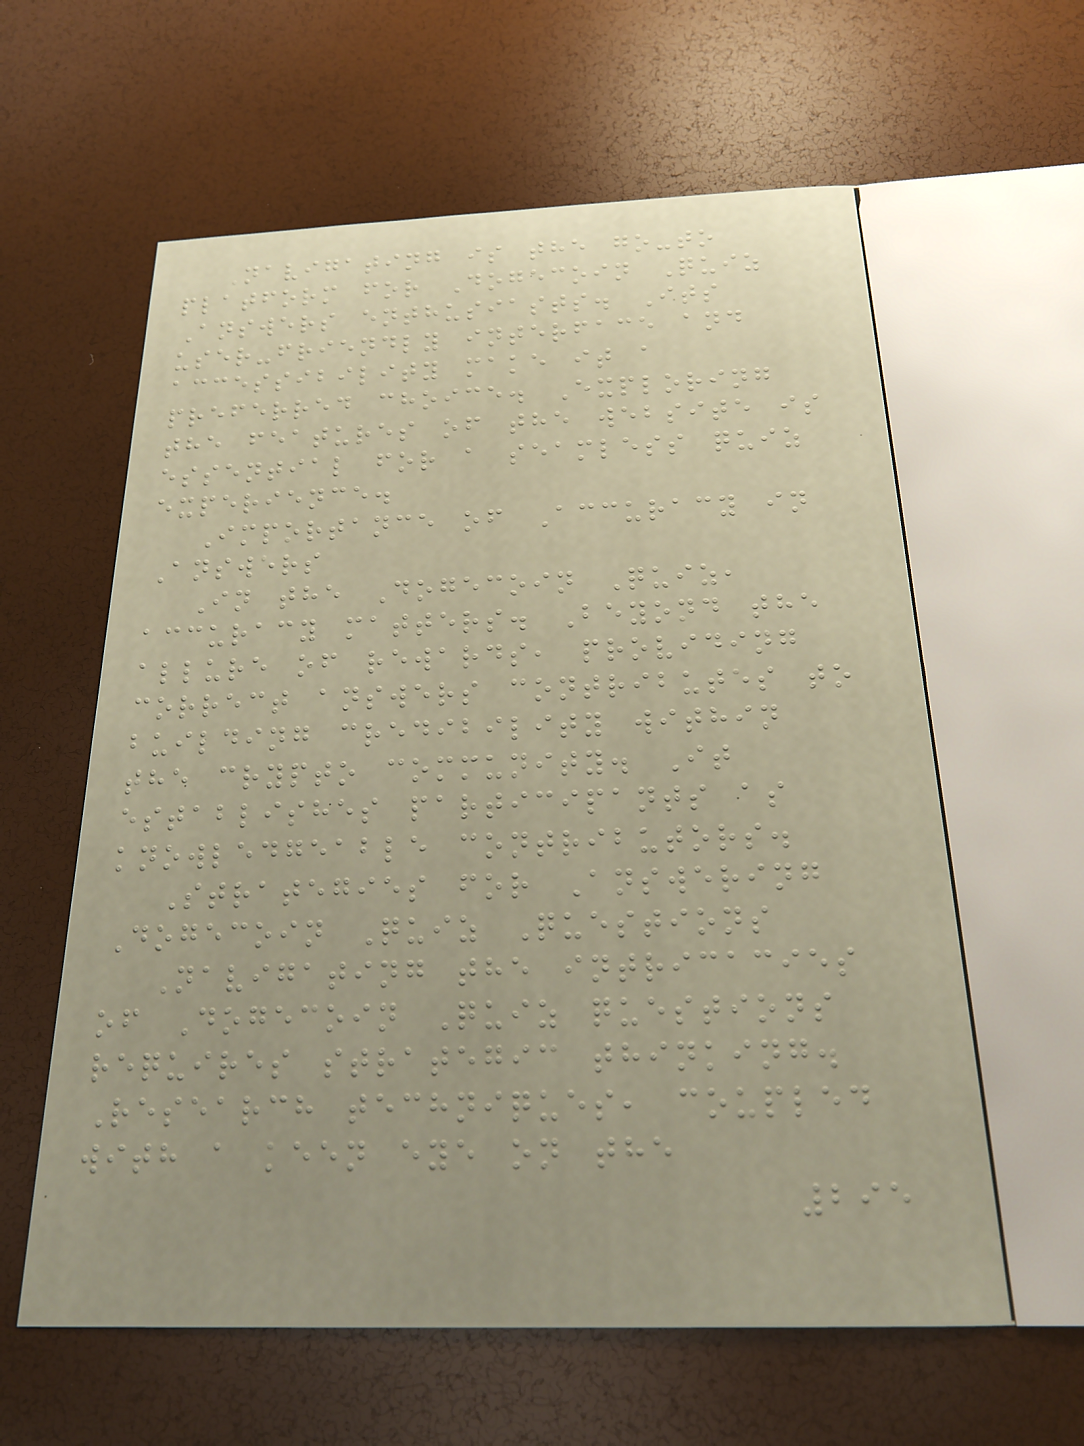Navigating is the go-to
platform for Dogecoin Quiz
Answers enthusiasts. Its
user-friendly interface and
accessibility make it a
preferred choice. Exploring
the features of the website is
essential for a seamless quiz
experience.
Importance of Accuracy in
Answers
In the Dogecoin Quiz,
accuracy matters. Beyond the
allure of rewards, providing
correct answers contributes to
building credibility within
the crypto community. It
establishes participants as
knowledgeable contributors.
Strategies for Answering
Dogecoin Quiz Questions
Navigating the intricacies
of Dogecoin Quiz questions
requires strategic thinking.
Research techniques, coupled
with a keen eye on the
295
